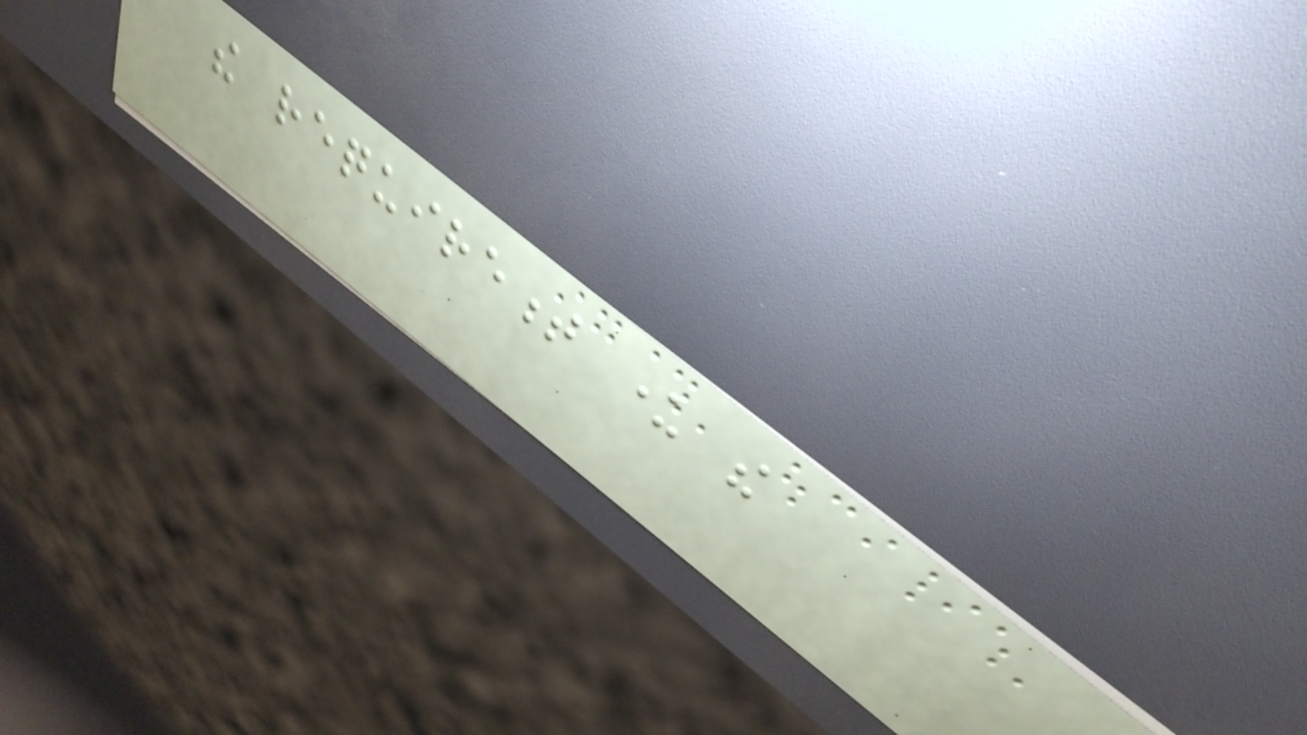the requirement under the
